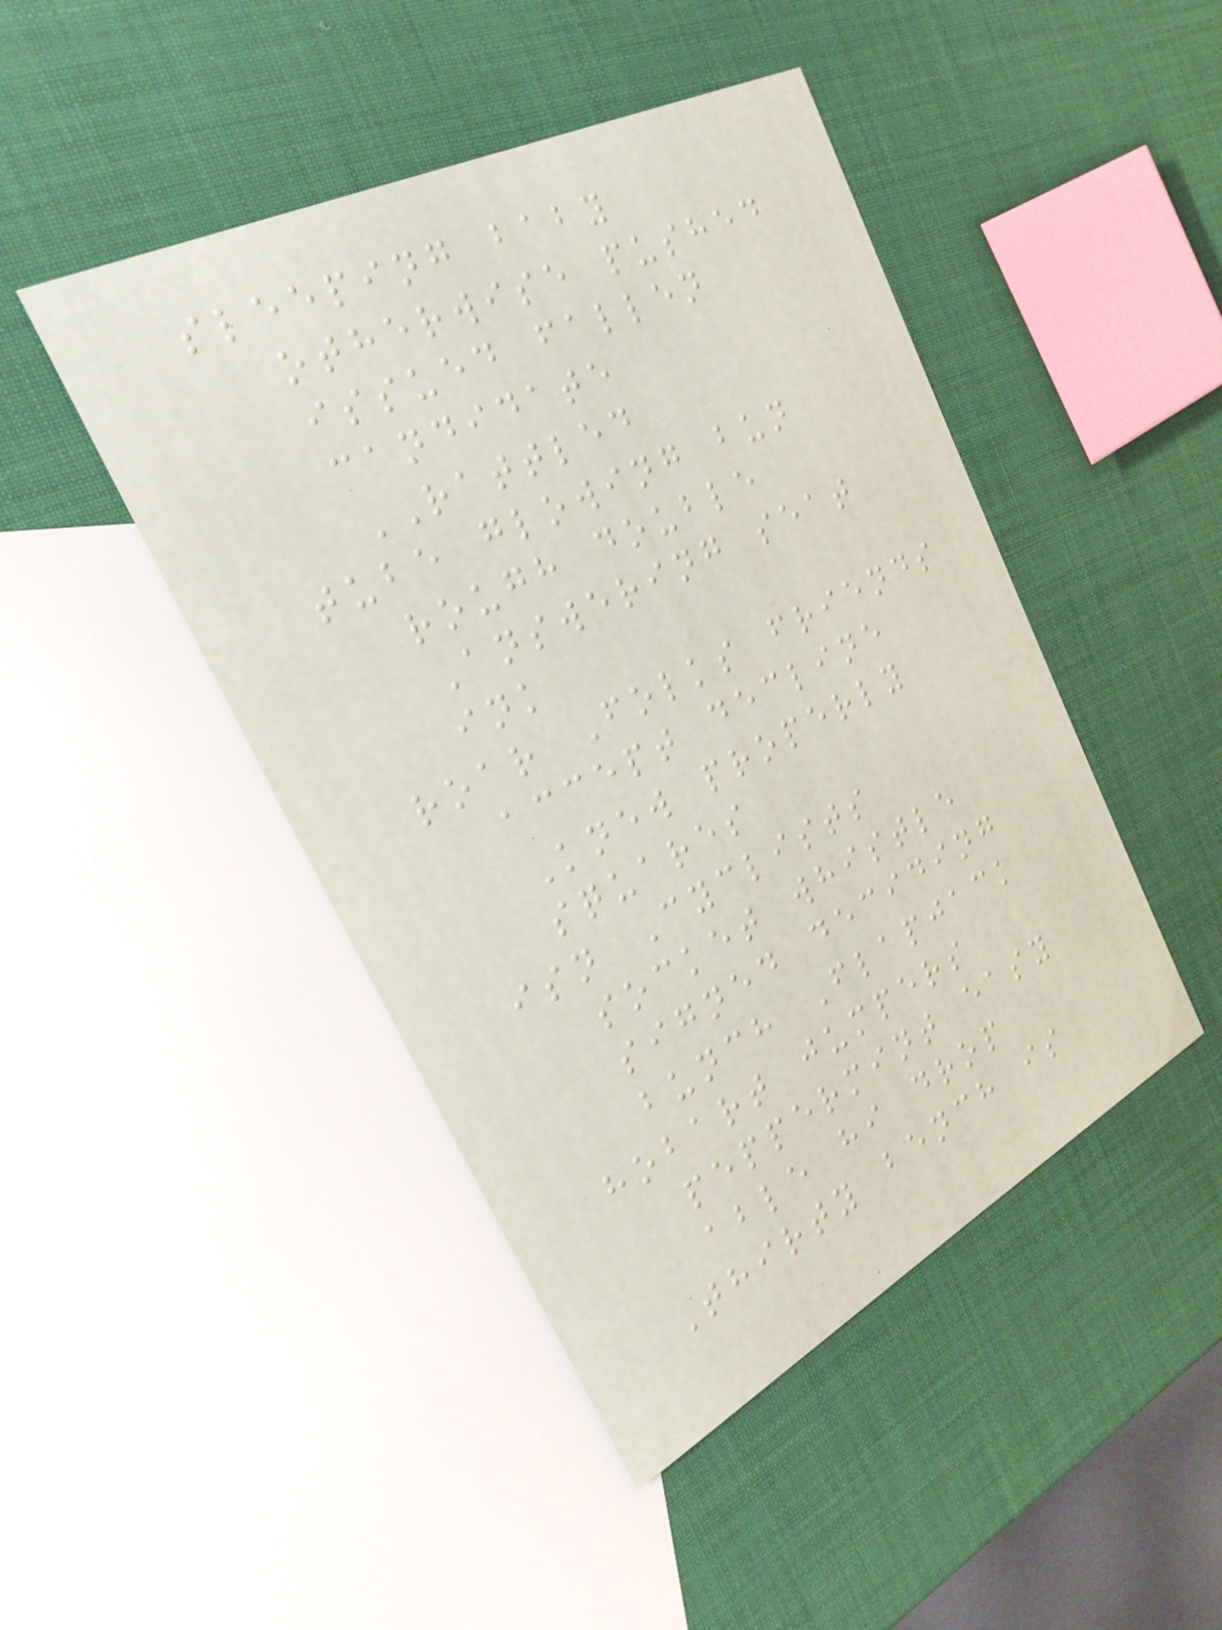sleeping baby
otherwise pushed
issued fallen
candidate
RATTLED
tube glowing bun
rough double
Answering seat
ink
roar Folks friends
accept decline
Knew properly
squares
isn Cyclists
socket whistle
signed deciding
bunch Flapjack
hobart jumpers
peppermint easy
able hi drop
Thirty bench is
